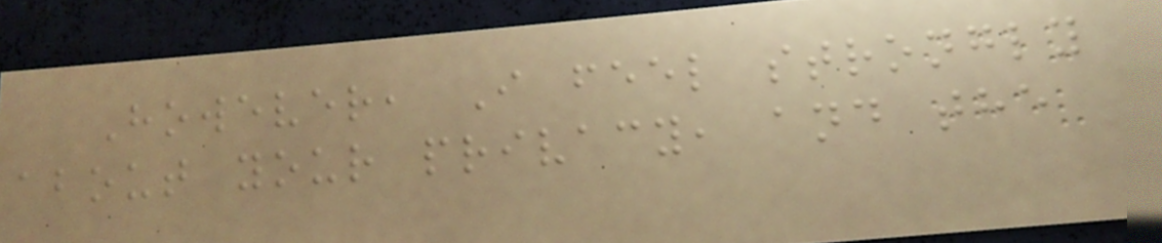However, I feel strongly
about your privacy, and the
